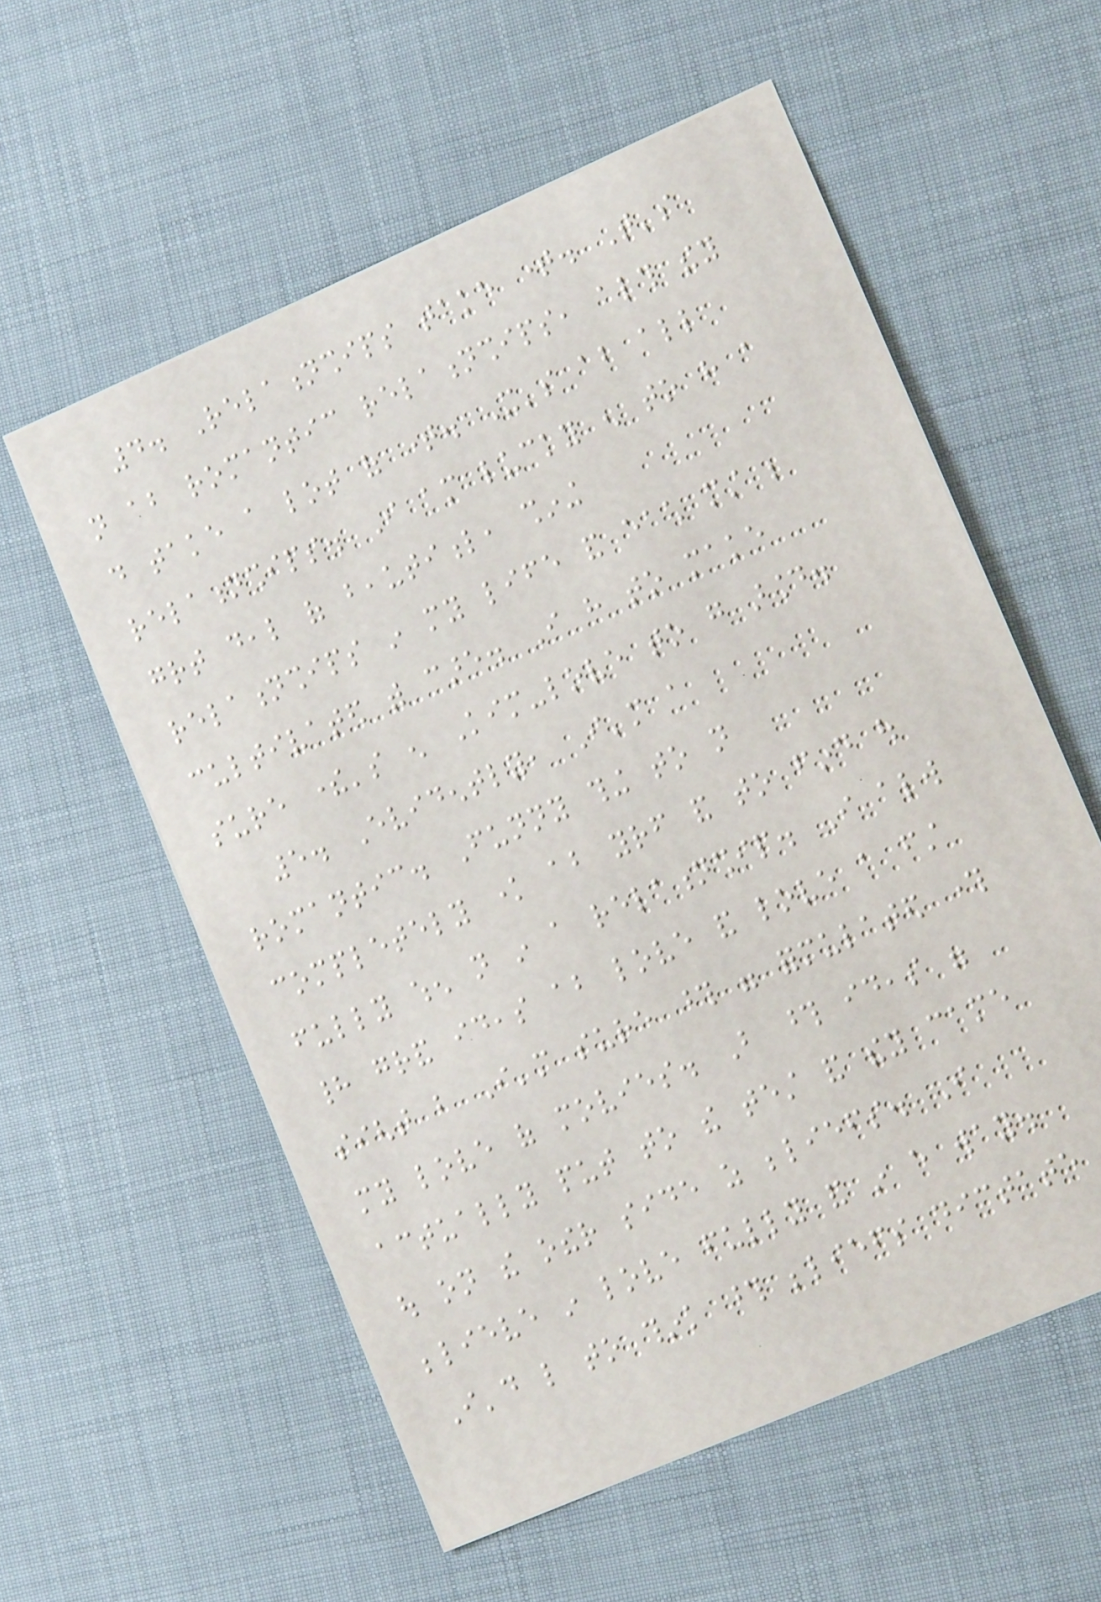4. Relationships take time. That's
not about romantic relationships, although they
do take a lot of time. It's about all
relationships. I am lucky enough to have a
great deal of beautiful, shining
relationships in my life and each must be
cultivated with care. I have to make
sure there's enough Kim-love to go around.
5. Evidently, I'm a
romantic. Funny thing to not
completely know about yourself and to find out
fully when not in a relationship. I always
had grand ideas about love and love a first
sight but I'm sure those were formulated through
my love of movies. But those ideas were
actually put to the test and they came
out on the other side as beliefs. I
believe in love fully and in every way.
I'd like to think those beliefs dictate
